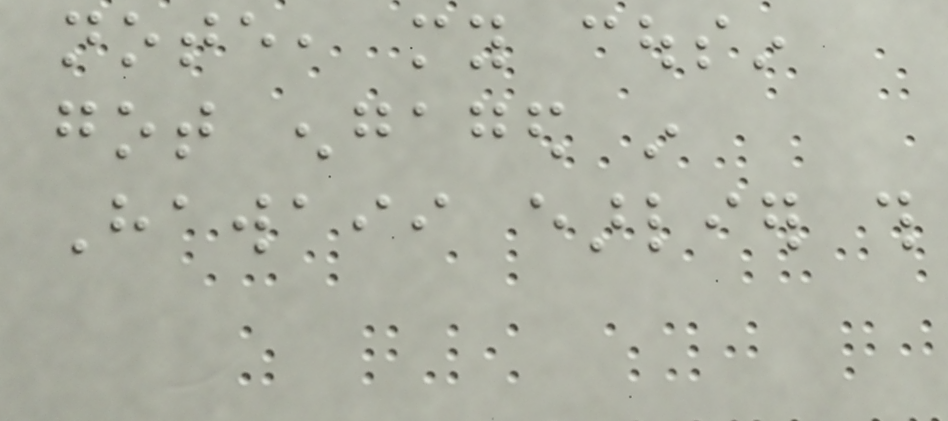note, my cousin
got engaged in
Hawaii earlier this
